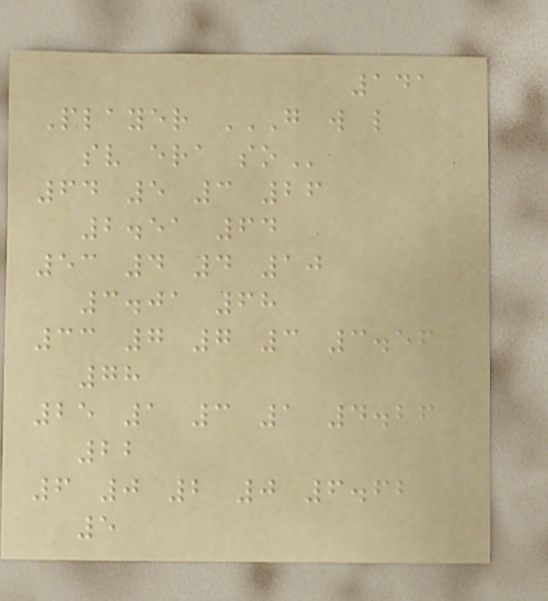141
Player G W L
SV ERA SO
64 5 3 26
2.51 64
53 4 4 10
3.01 68
33 7 7 3 3.56
78
25 1 3 1 4.26
22
6 0 2 0 6.62
5
